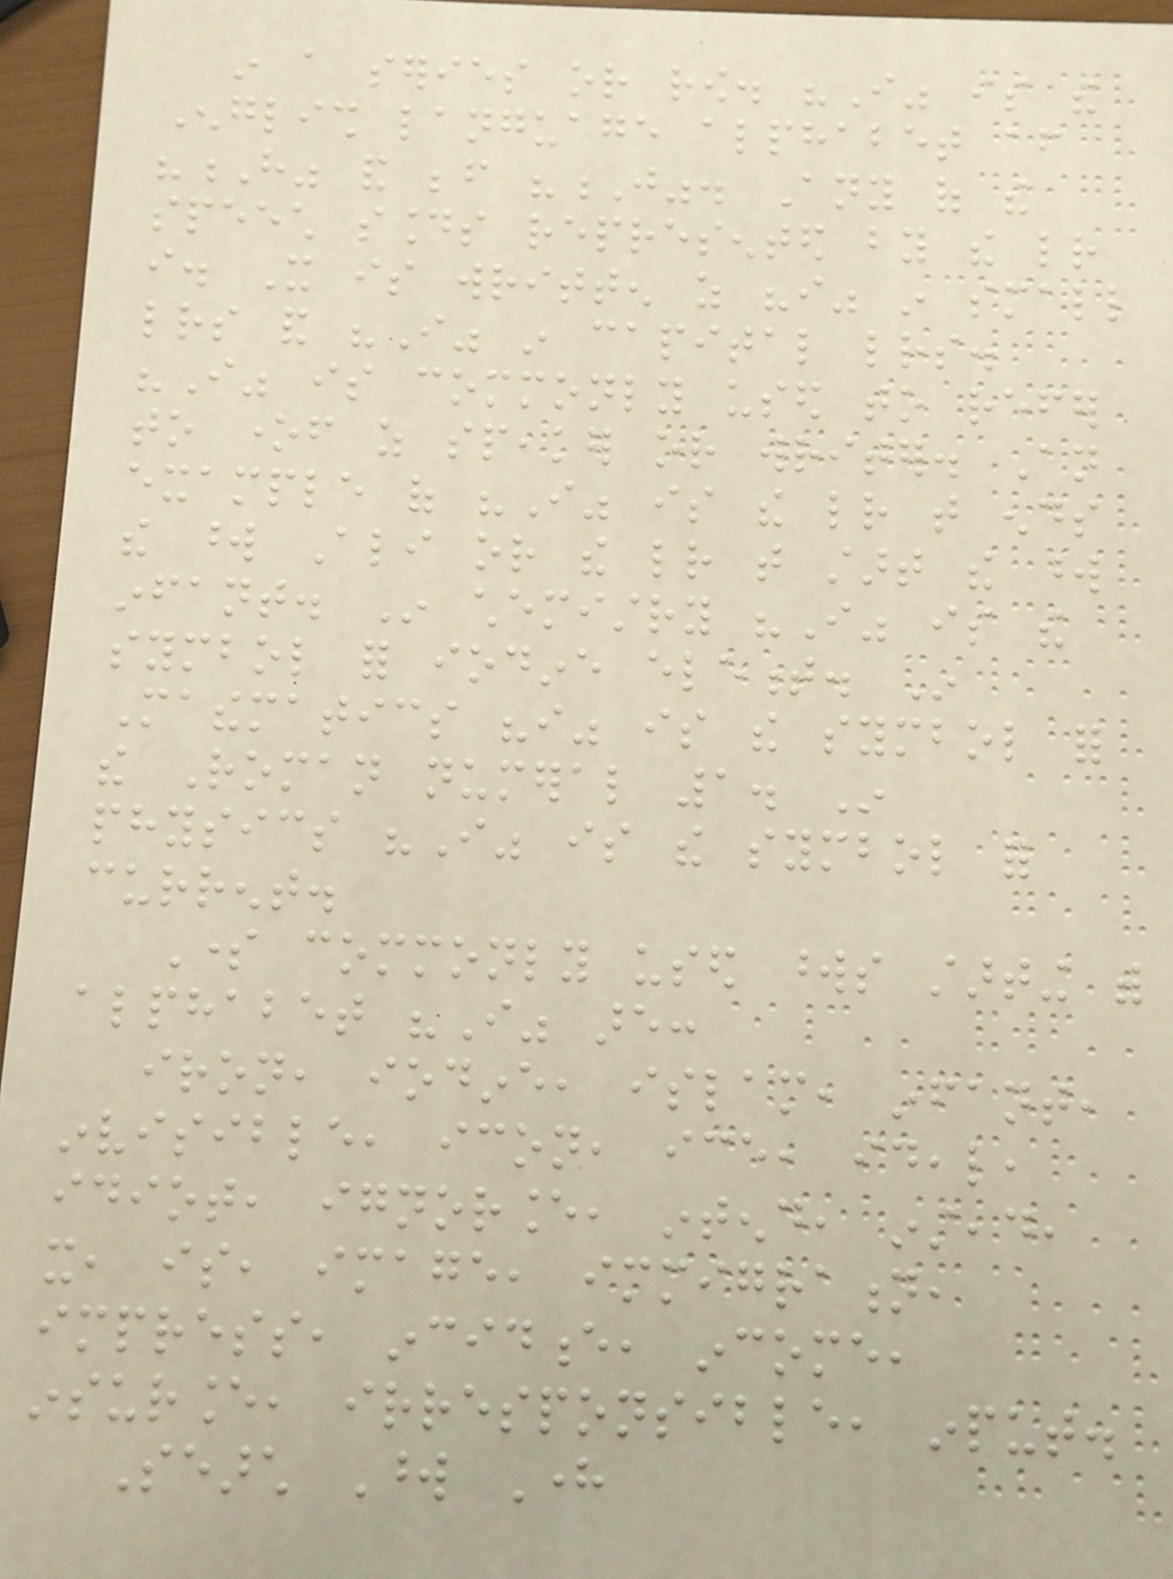in a series or row. "I" is the
English language alphabet after
"H" and before "J". Any of the
speech sounds represented by the letter
i. It is written as "i" in small
letters and "I" in capital letters.
"I" is commonly used to refer
to oneself as speaker or writer. An
example of "I" is the letter that ends
the word Ali or the letter that start the word
infant. In chemistry "I" is the
symbol for iodine element. In
Mathematics "i" is the symbol for
the Roman numeral 1. In
physics "I" is the symbol for
current.
Some commonly used words starting with
alphabet "I" are:
iron, iodine, islam, infant,
invisible, icon, ice, ideal,
idiot, ignorance, intend, instead,
it, is, image, immigration,
impress, incidence, income,
insurance, irresponsible, input.
Search Word Here
